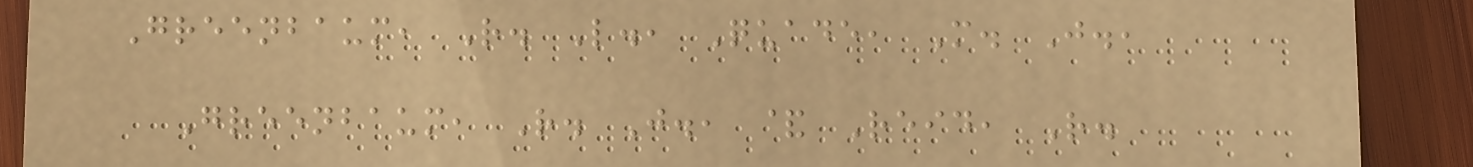Greenbaum, R. L., Quade, M. J.,
Greenbaum, R. J., & Reid, R.
